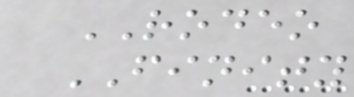RODEO
FINITY
